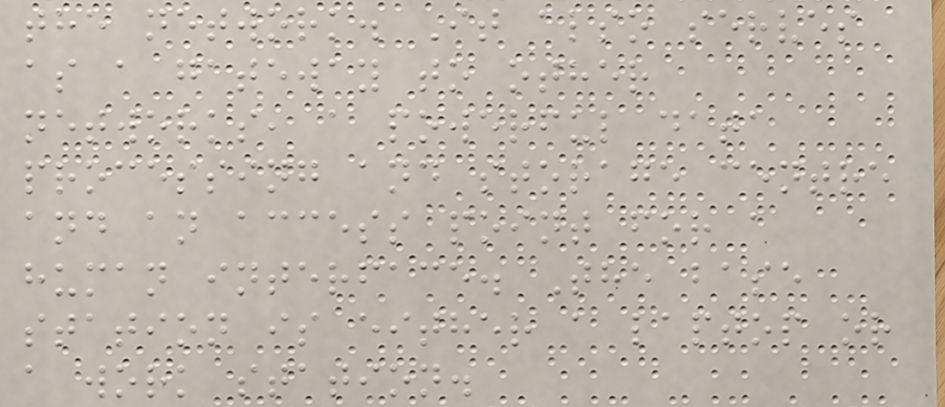the network. It also serves
as a gateway to other
networks, a powerful data
processing and storage centre
and an access point for a
human interface. The base
station is either a laptop or
a work station.
